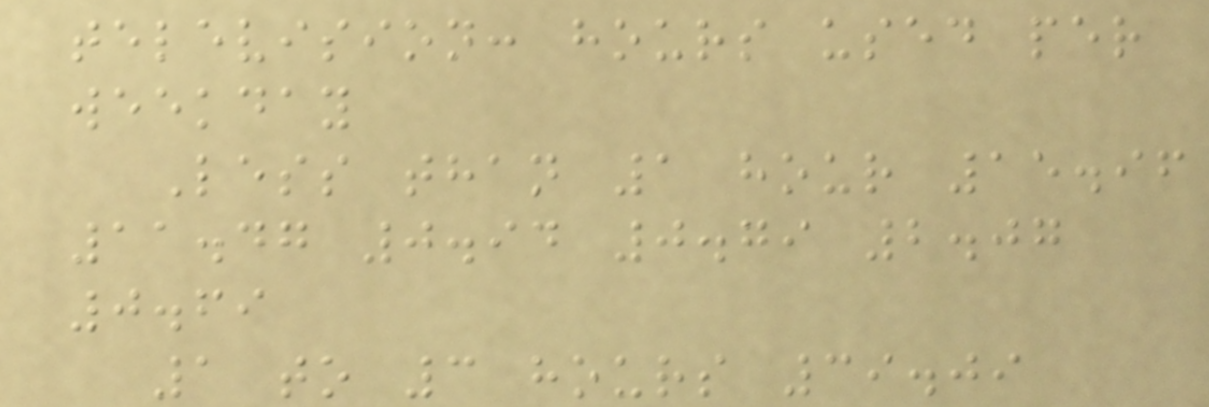television: hours used per
weekday
Less than 1 hour 15.96
11.47 0.94 0.79 2.07
0.69
1 to 3 hours 39.09
